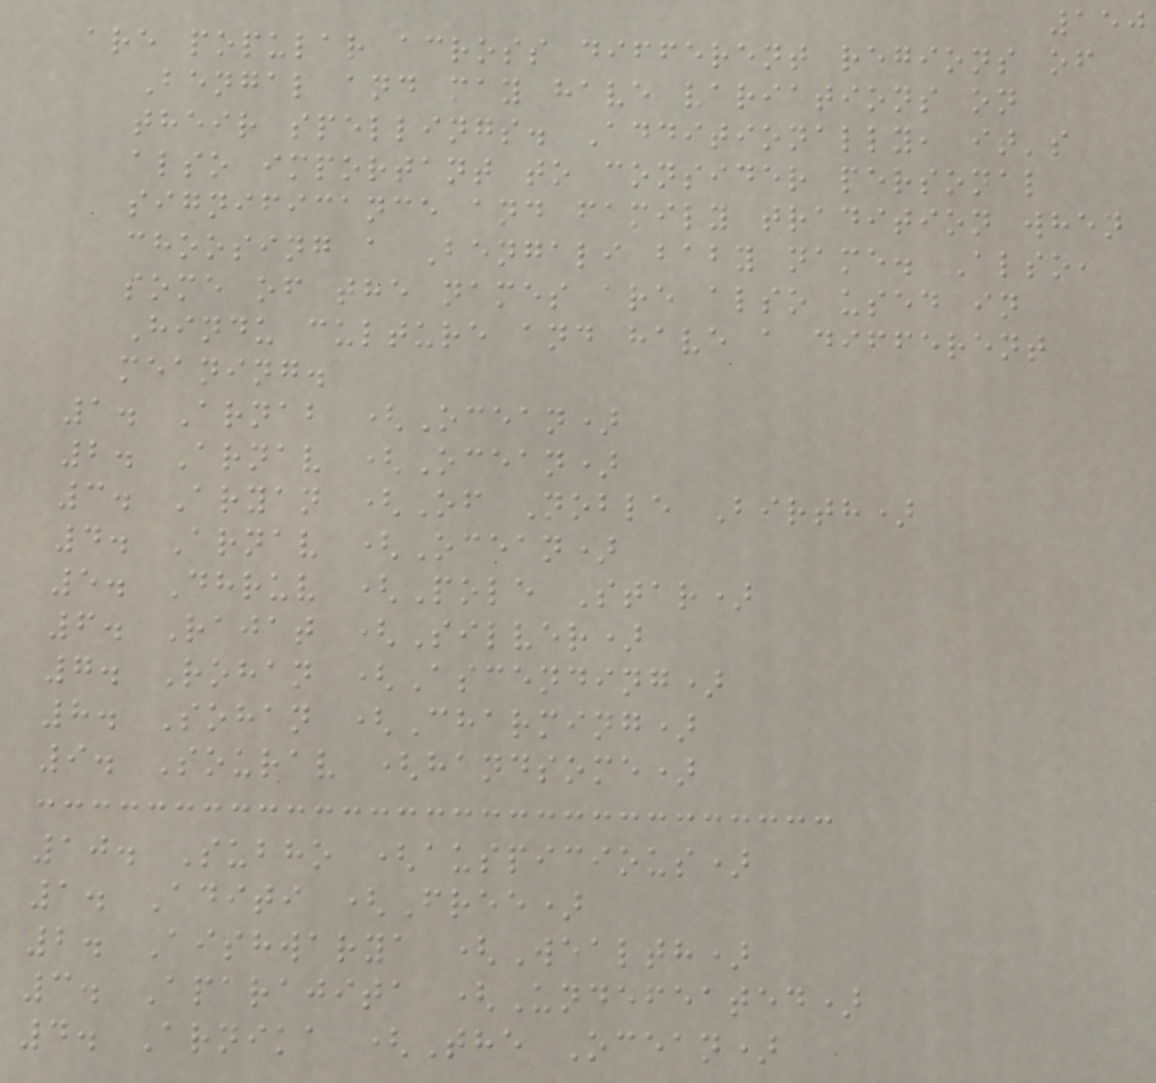150
are popular across different regions of
Bengal and may have variations on
their spellings. Additionally, it's
also important to consider personal
significance and family tradition when
choosing a Bengali baby name. Also,
some of the names are also used in
Hindu culture and have a different
meaning.
1. Arnab (Ocean)
2. Arnav (Ocean)
3. Aryan (Of Noble Birth)
4. Arnav (Ocean)
5. Dhruv (Pole Star)
6. Rajat (Silver)
7. Rohan (Ascending)
8. Sohan (Charming)
9. Sourav (handsome)
10. Subho (auspicious)
1. Aditi (Free)
2. Aishwarya (Wealth)
3. Aparajita (Undefeated)
4. Arnika (The Ocean)
